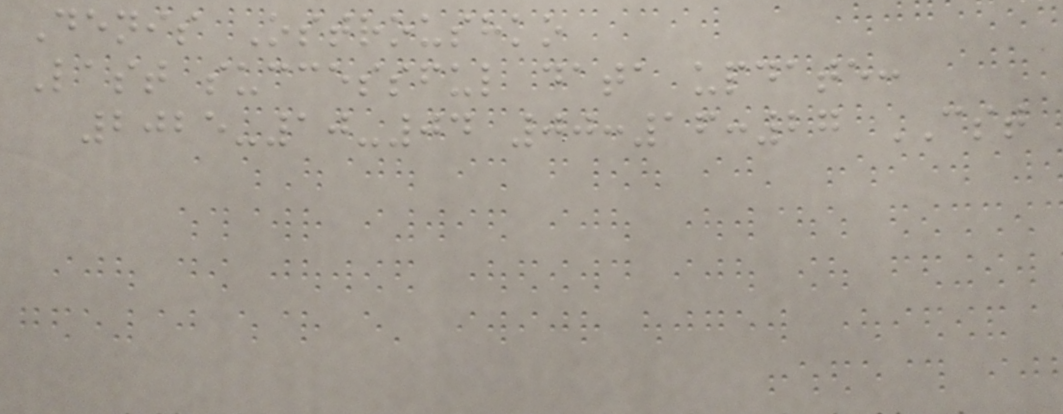Denis Ostroushko
Last successful data update:
2025-10-04 00:16:27 CST
